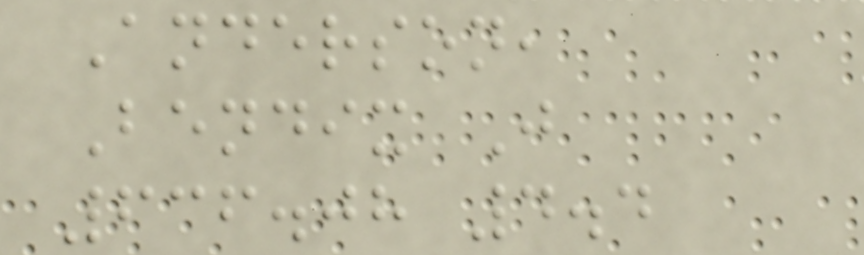Anderson,
Bendix J
636.08 4.4
